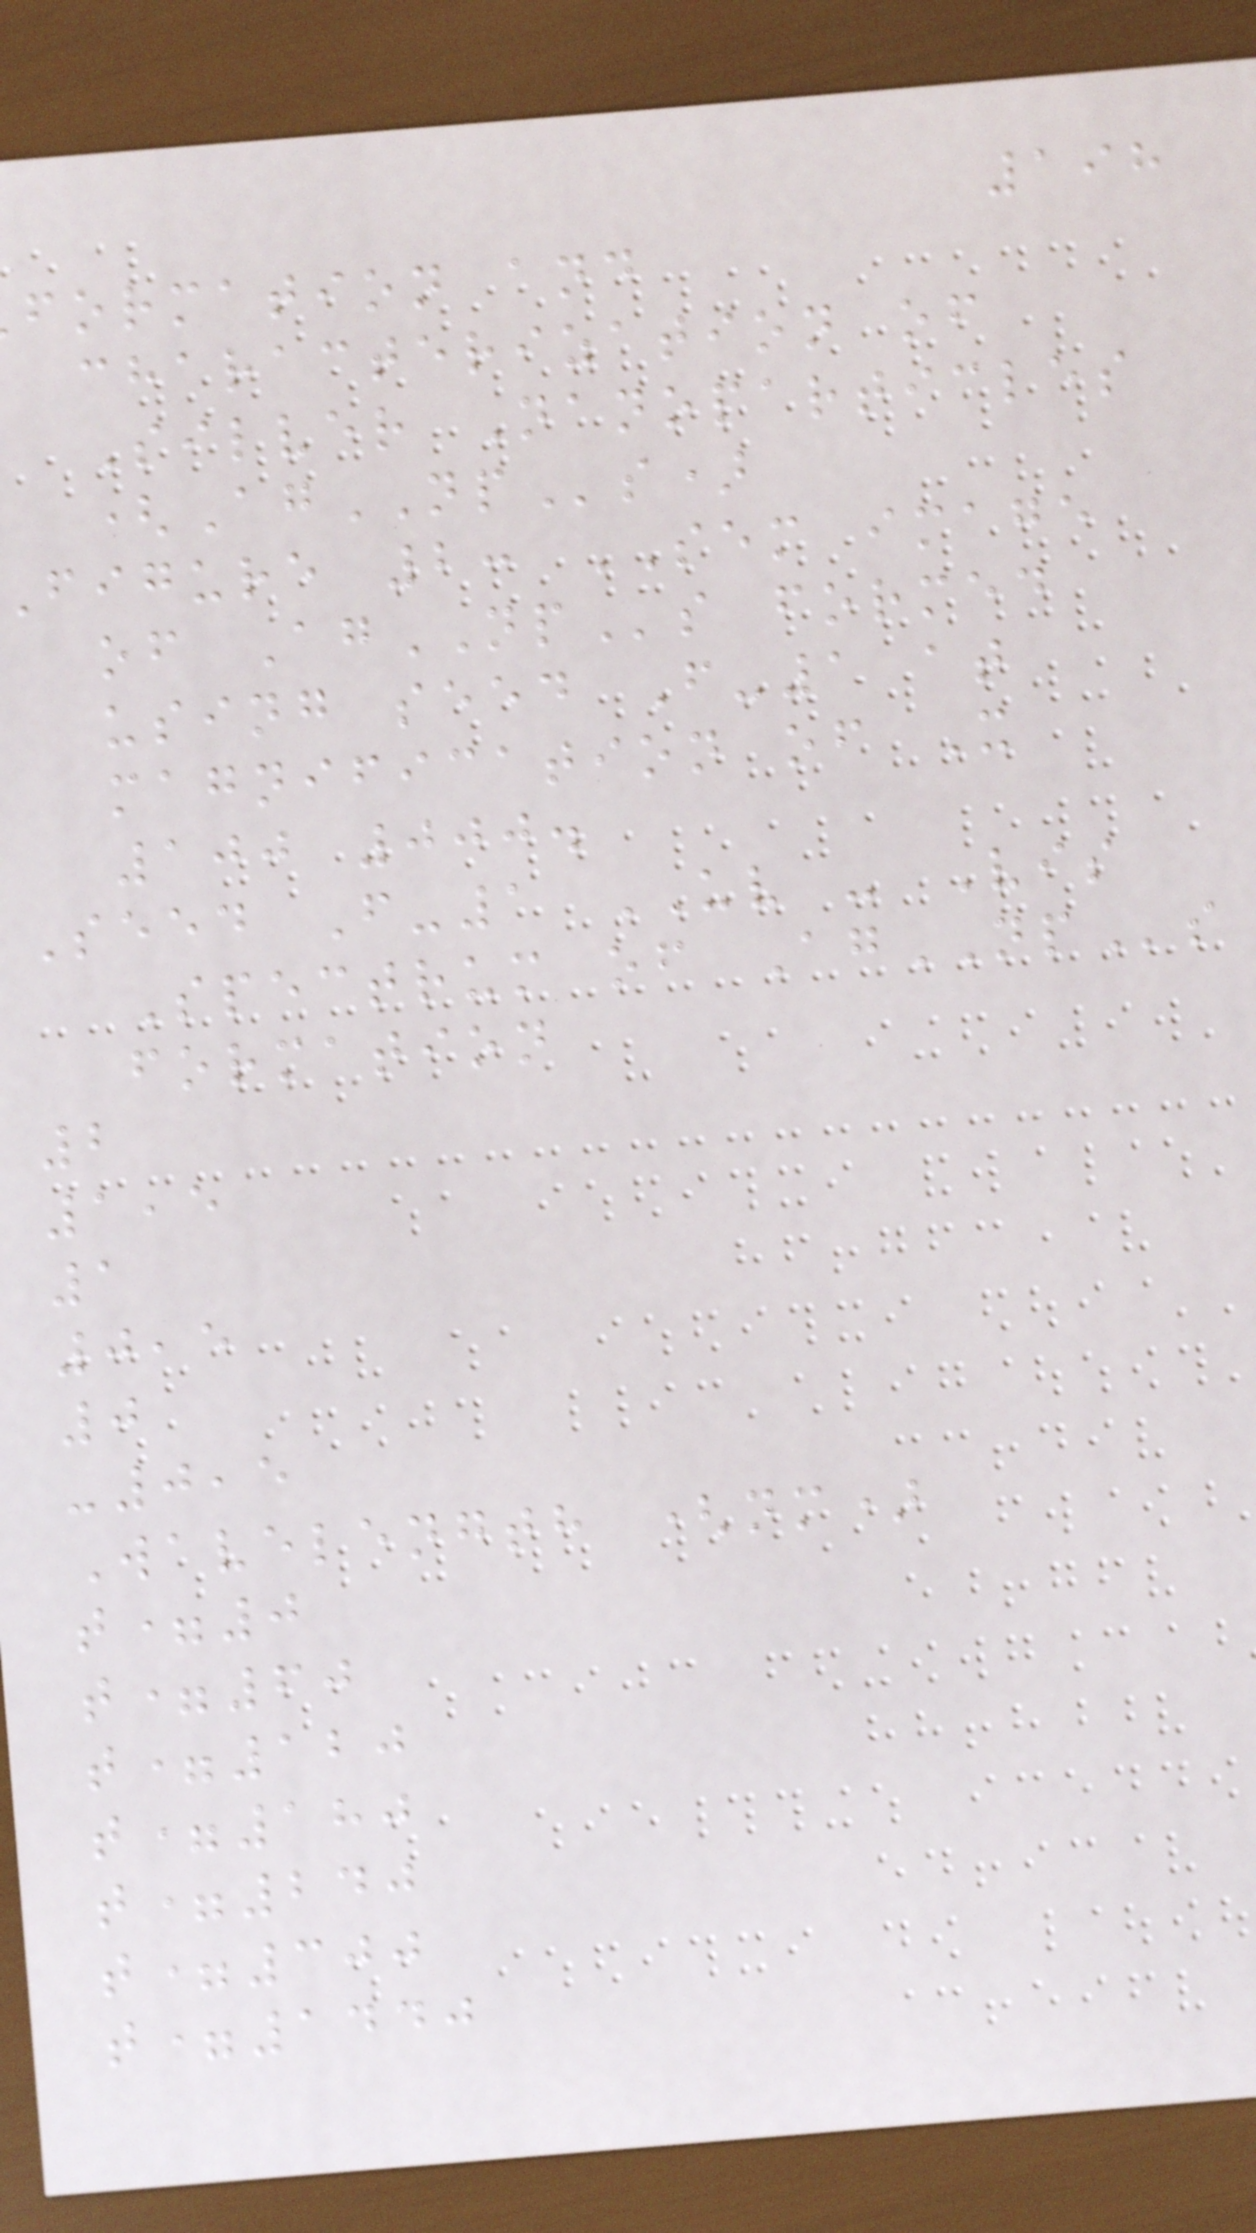198
formation and
characterization of
Silver Nanoparticles
(AgNPs)
figure 2: SEM image
of AgNPs formed
using seed F-1 at
magnification of X
100 000.
Seed F-1 UV - Vis
Spectrum of AgNPs
formation
2
1,5
1
0,5
0
-0,5
Wavelength (nm)
t=0
t=60
t=120
t=180
t=240
t=300
t=1440
